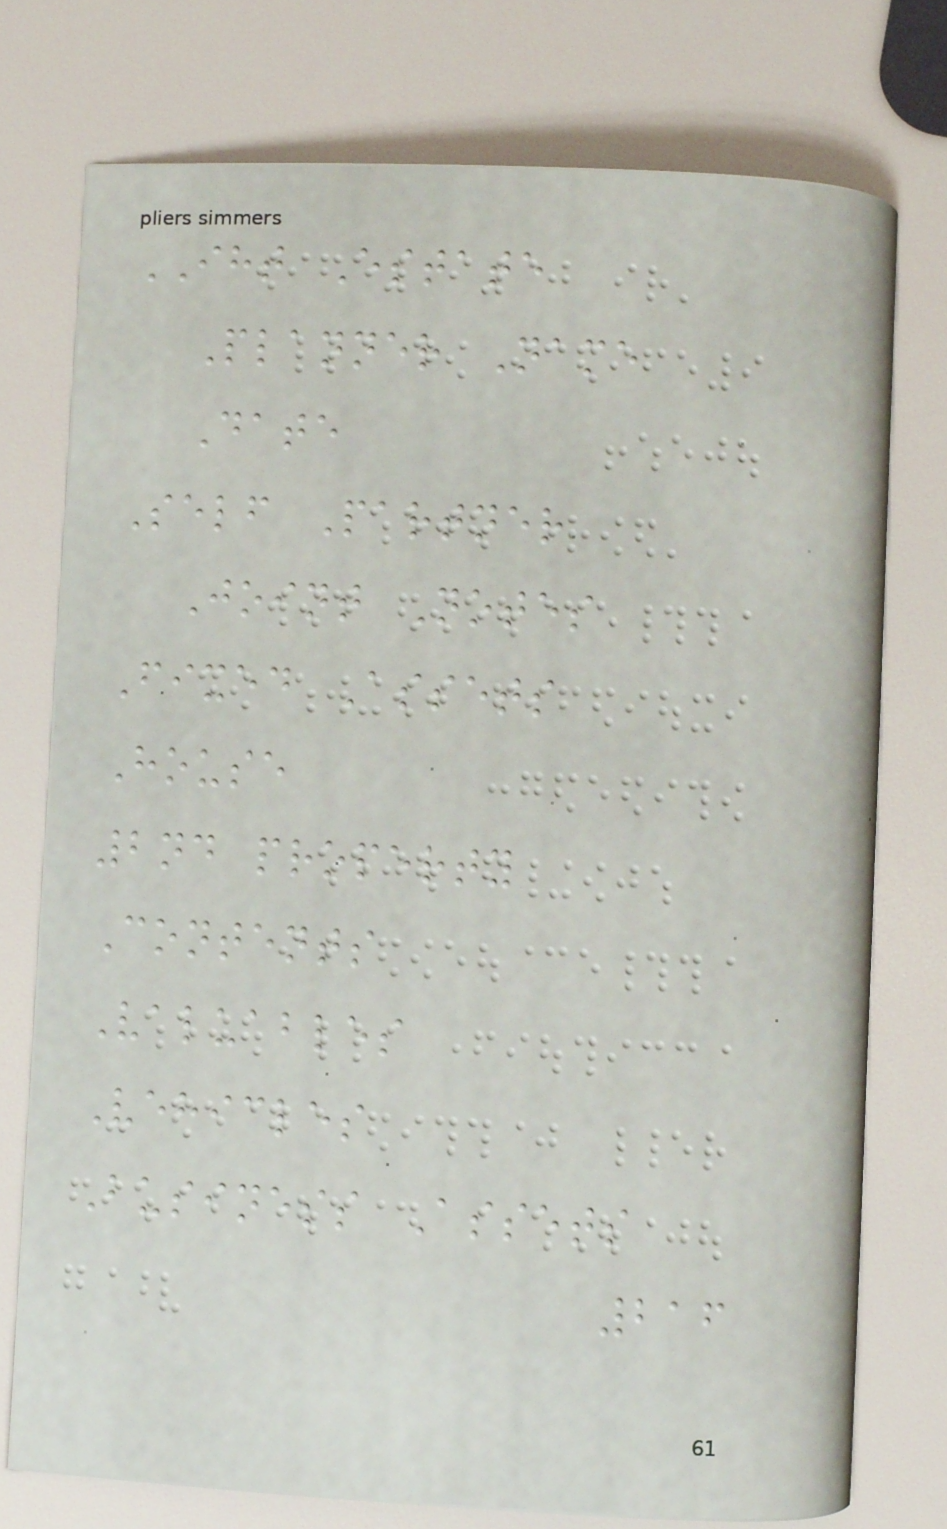IHT Estate
Planner Name
Date
Self Partner
Joint Notes
Fixed Assets
House
2nd property
Contents
Valuables
Vehicles
Business Assets
216
